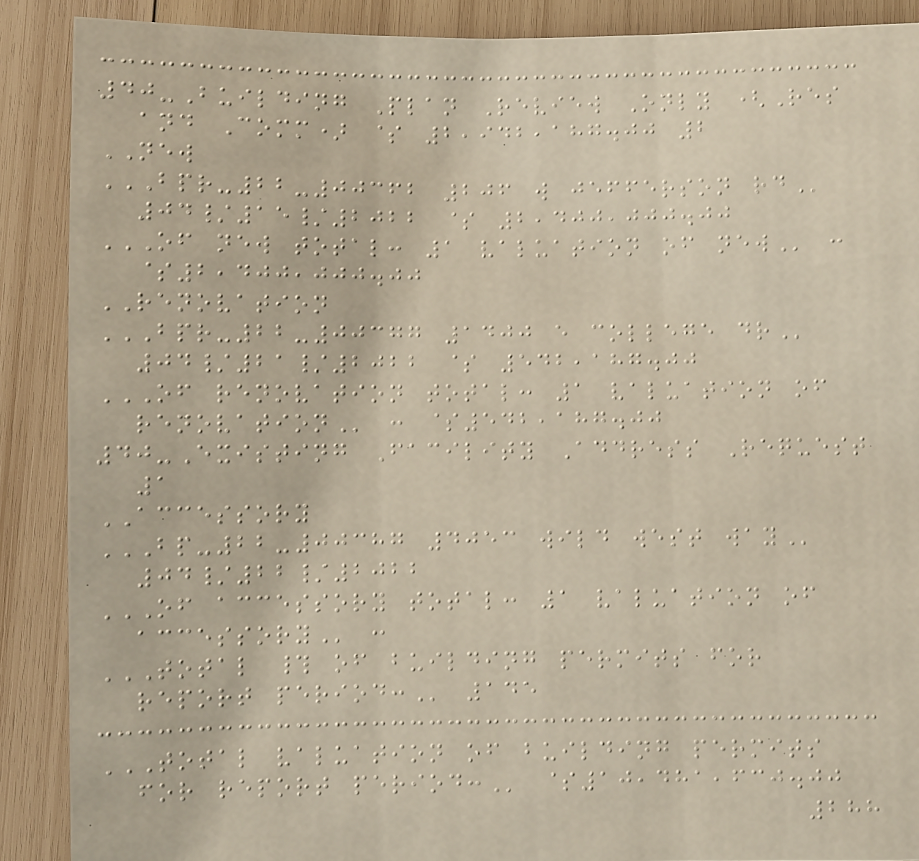40-Building Plan Review Only (Res
and Comm) $ 2,942,187.00 2
NEW
BPR-22-00362 206 W JEFFERSON RD
04/15/2022 $ 2,400,000.00
OF NEW TOTAL: 1 VALUATION OF NEW :
$2,400,000.00
RENOVATION
BPR-22-00377 1400 E COLLEGE DR
04/21/2022 $ 542,187.00
OF RENOVATION TOTAL: 1 VALUATION OF
RENOVATION : $542,187.00
40-Existing Facility Address Request
1
ACCESSORY
BP-22-00387 4053 WILD WEST WAY
04/22/2022
OF ACCESSORY TOTAL: 1 VALUATION OF
ACCESSORY :
TOTAL # OF BUILDING PERMITS FOR
REPORT PERIOD: 145
TOTAL VALUATION OF BUILDING PERMITS
FOR REPORT PERIOD: $10,481,630.00
288
